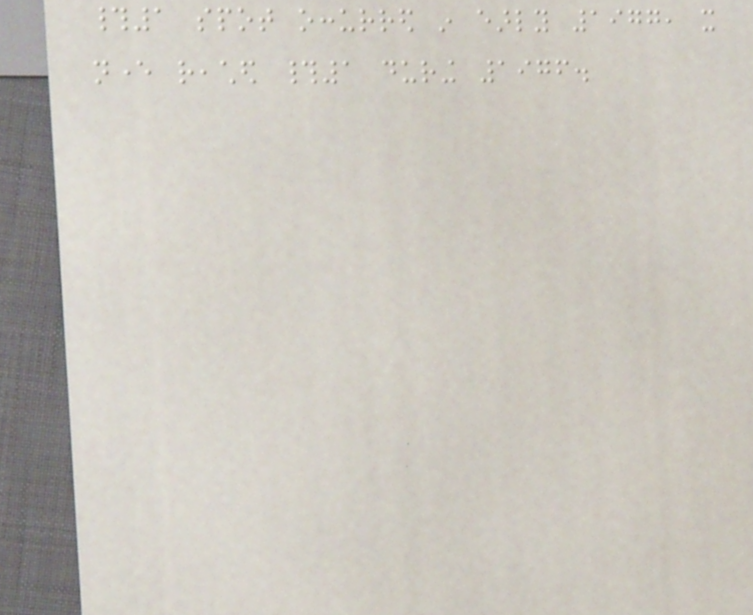#1 spot occurred in early 1977, it
never reached #1 during 1976.
